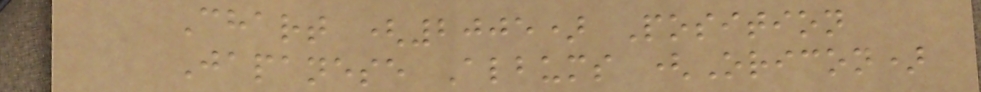Chart (2005) Position
Japanese Albums (Oricon)
